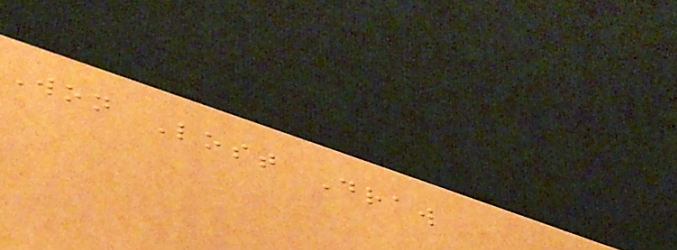Won Lost Draw
